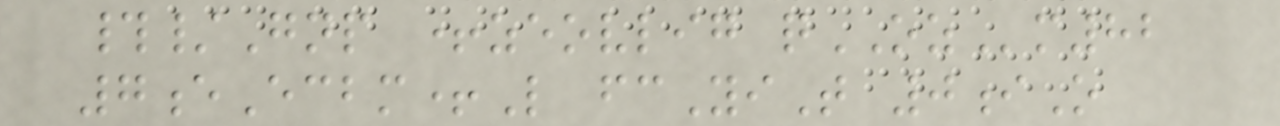#/Gnp +zeovlig qOZm82
7eEcbm+L fcYiT 0iO
